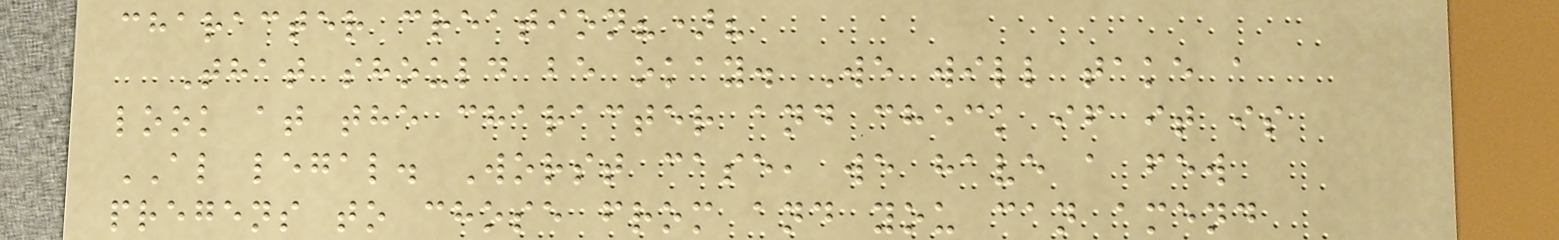character creation?)?
That should be okay. We will take a
look at the character and check if it is
AL legal. Worst case, we have a few
pregens to chose from and you can amend
